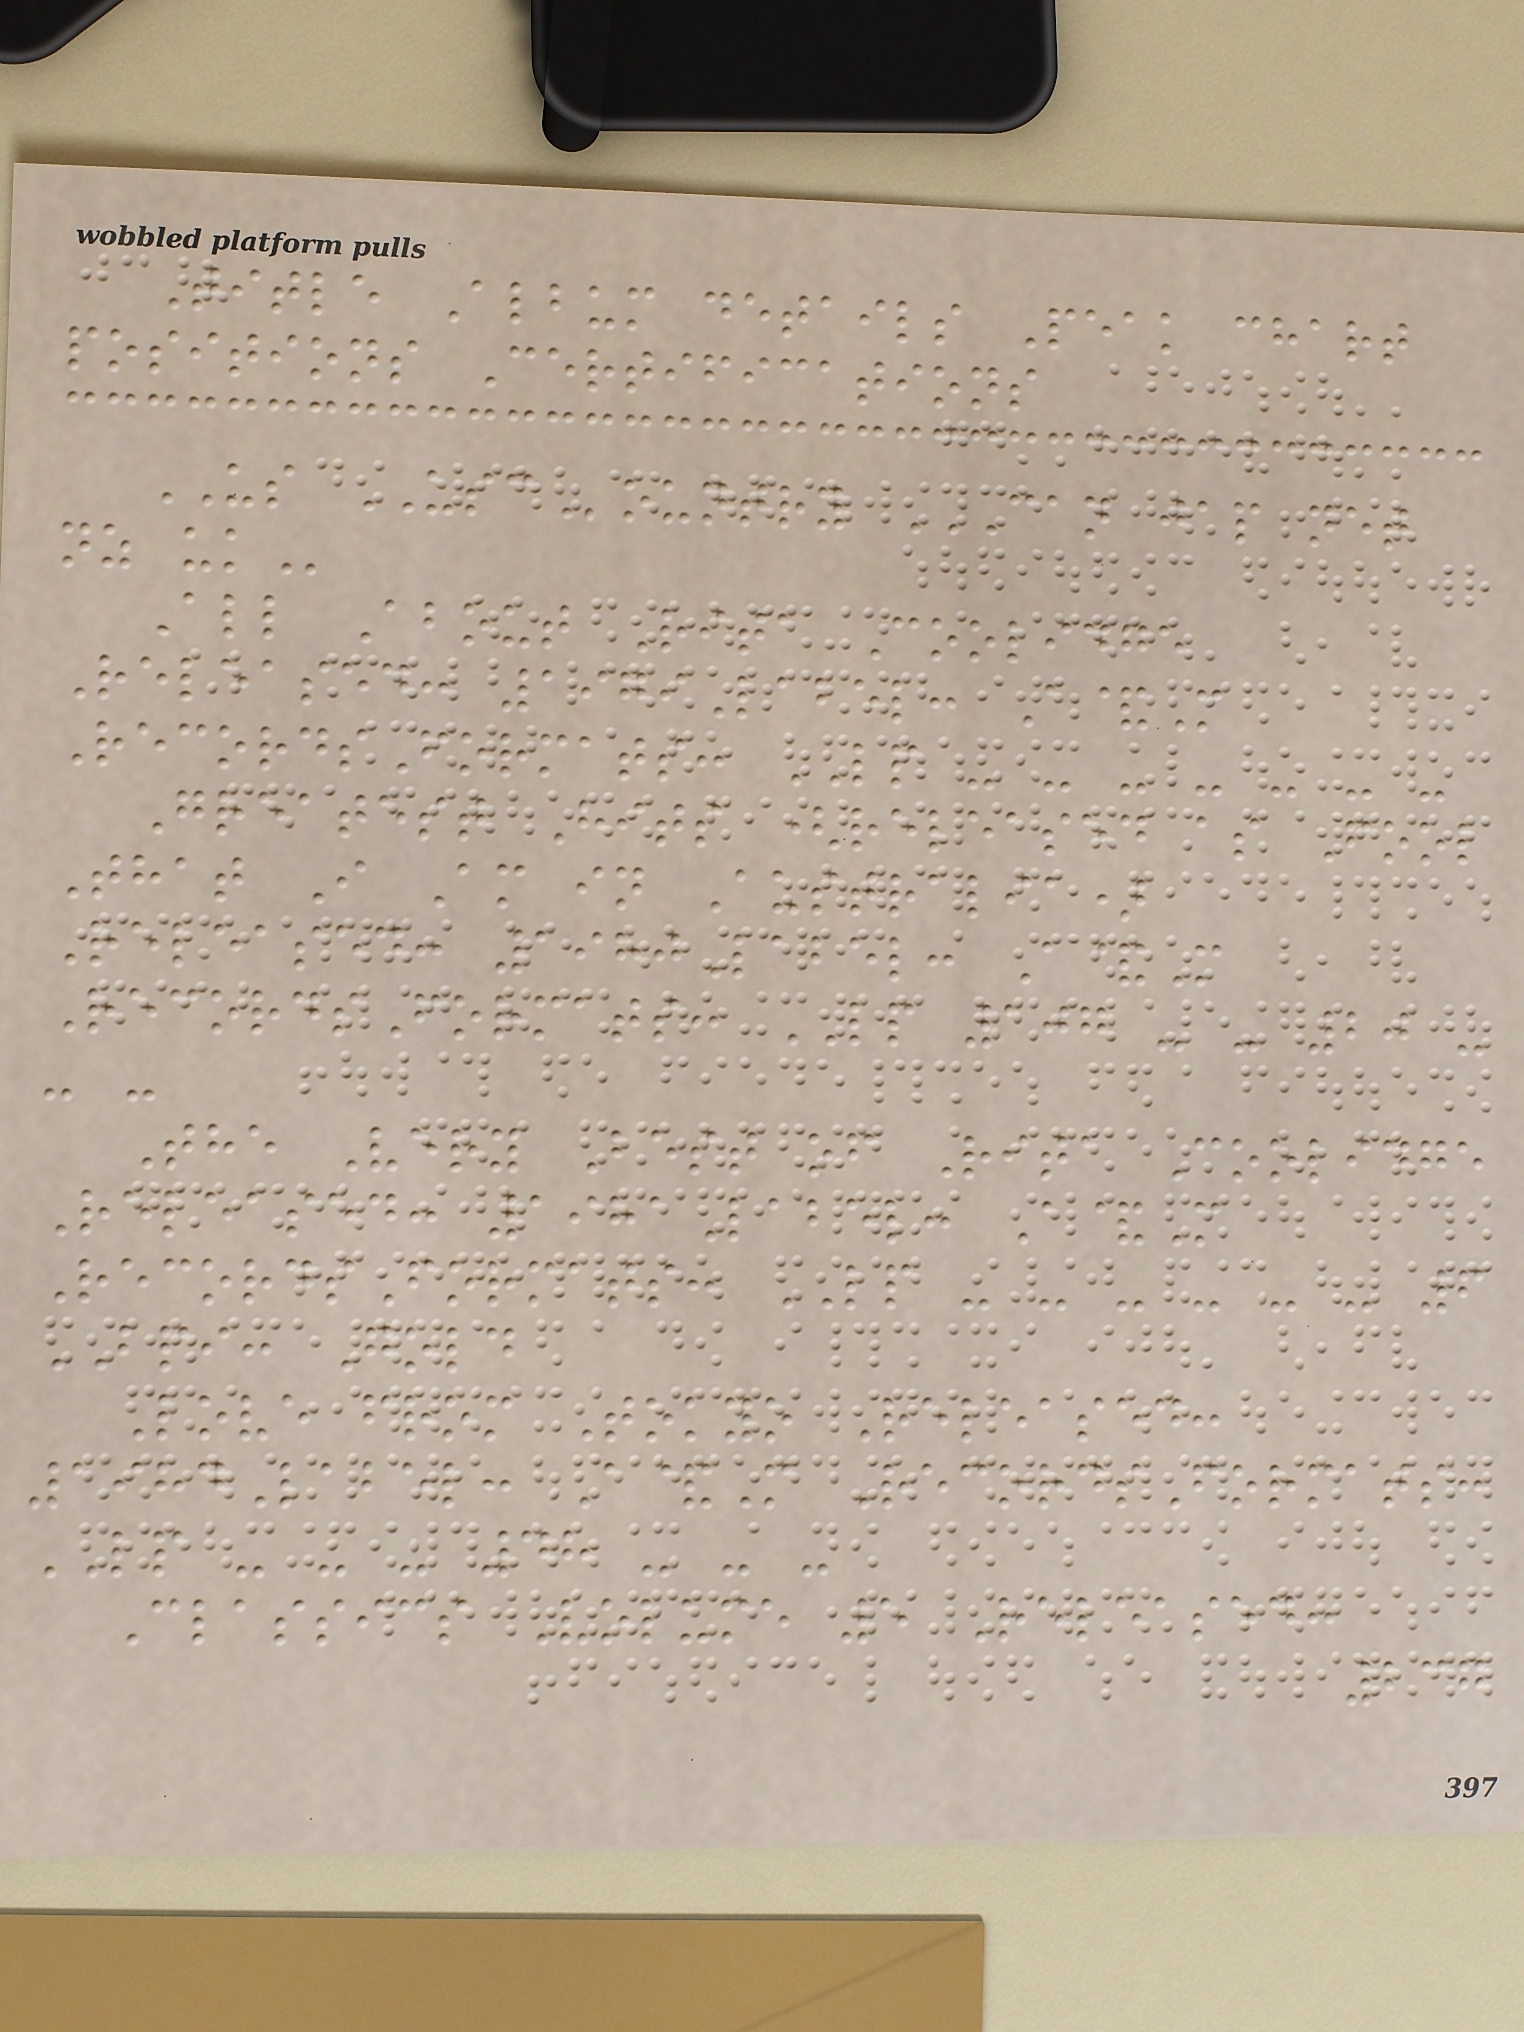Title Album details Peak chart
positions Certifications
US USCountry CAN JAP NET
NZ UK
All About Rita Coolidge
Released: 1979Label: A&M
RecordsFormats: LP - - - - - - -
Greatest Hits (released as Fool
That I Am in Australia)
Released: 1980Label: A&M
RecordsFormats: LP 107 - - 20 -
- -
The Very Best of Rita Coolidge
Released: 1981Label: A&M
RecordsFormats: LP - - - - - - 6
BPI: Gold
Love from Tokyo Released:
1984Label: A&M RecordsFormats:
LP - - - 48 - - -
Classics Volume 5 Released:
237
